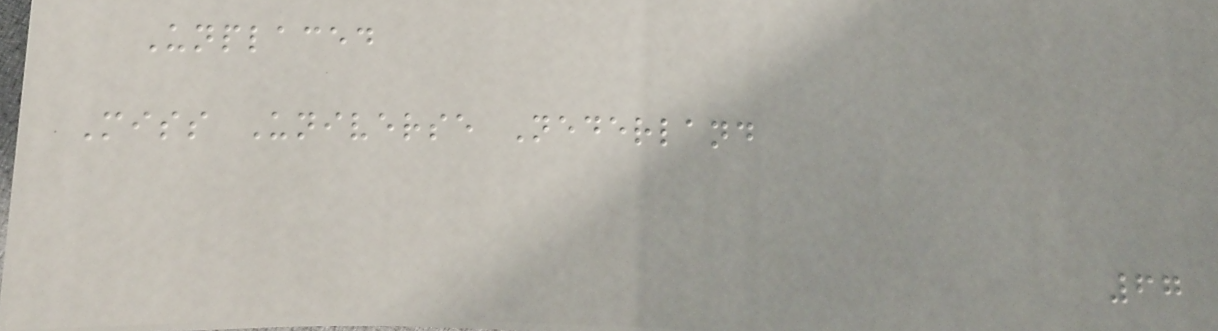Unplaced
Miss Universe Nederland
67
